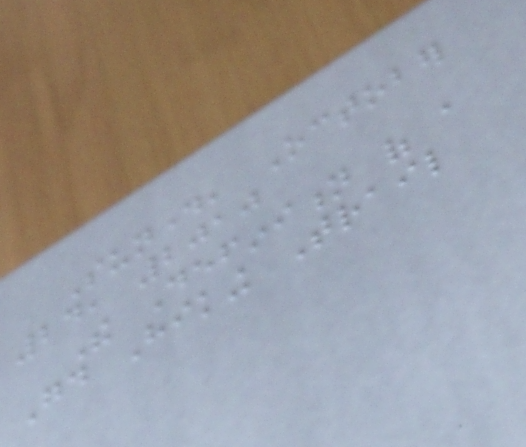Sunday, October
24, 2010
The Definition of a
Good Hiking Trail
